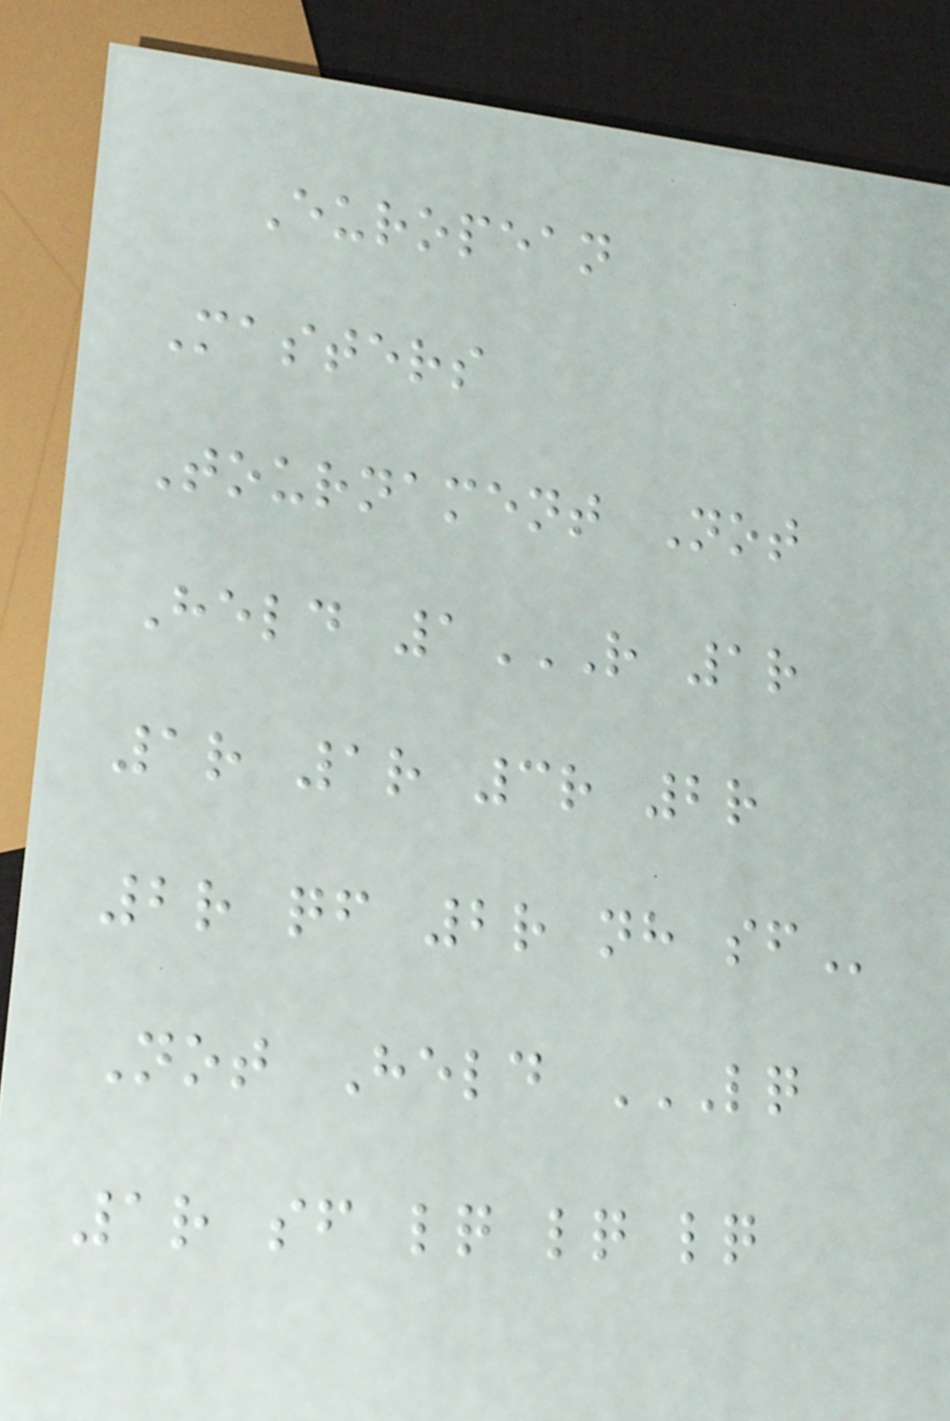European
Masters
Tournament Not
Held 1R 1R
1R 1R 3R 2R
2R QF 2R NH SF
Not Held LQ
1R SF LQ LQ LQ
